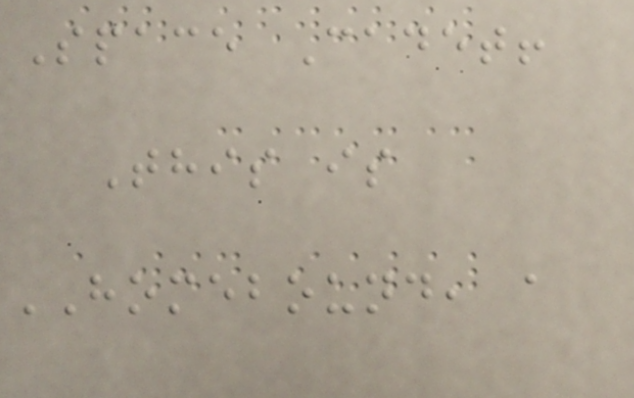Space Cadet!
This is
HOMEBOUND, a
